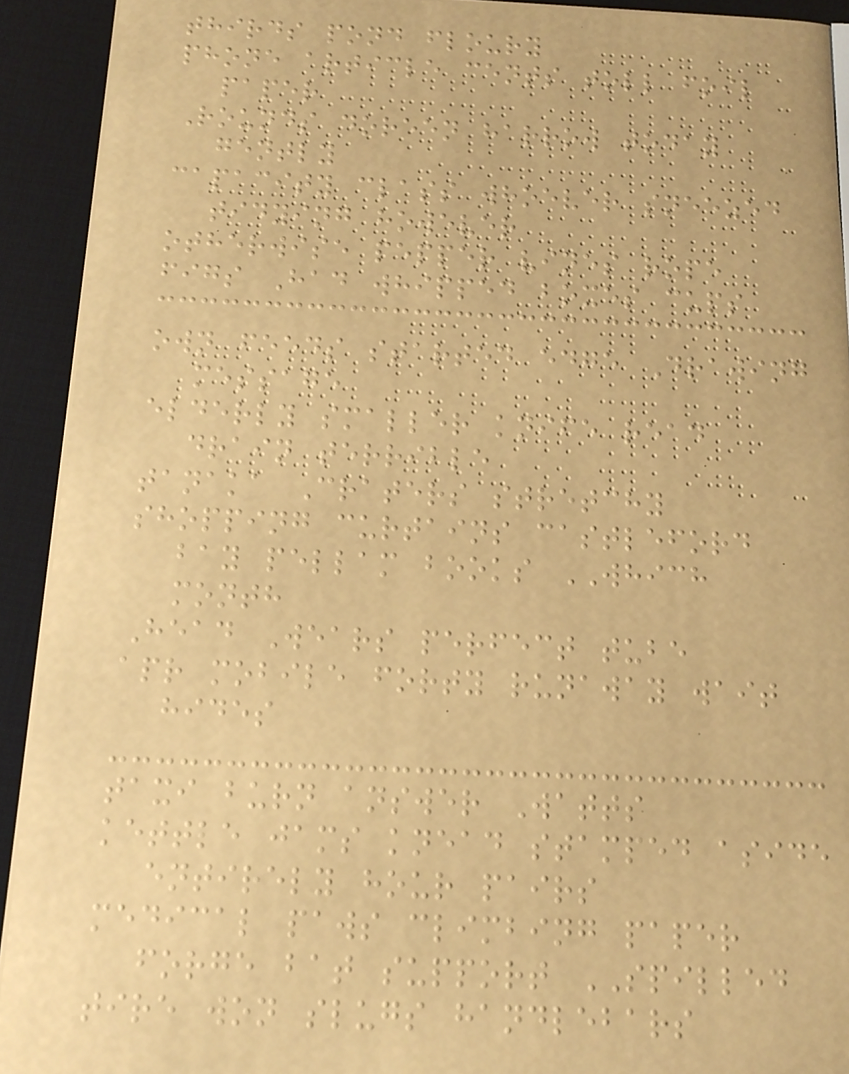thirds pond floury
phone article cents toll foil
paper
Rounds doreen harrow today
gently
capacity class whoever sneezed
tidying however
otherwise pepper vines rope
figs Had whipped boxes cups
own feeds started edge Drawing
message
elderly smaller knife read
drain terrible
tanaka Craters stretchy
shopping curtains castleford
bay pellam books WHICH
month
Head Wears perfect tube
apr mobile forty runaway wait
hides
taxi burn answer Watts
kettle jams knead stamped aside
entirely hour pairs
medical paws climbing paper
forge bat support SPILLED
tire won slugs handlebars
